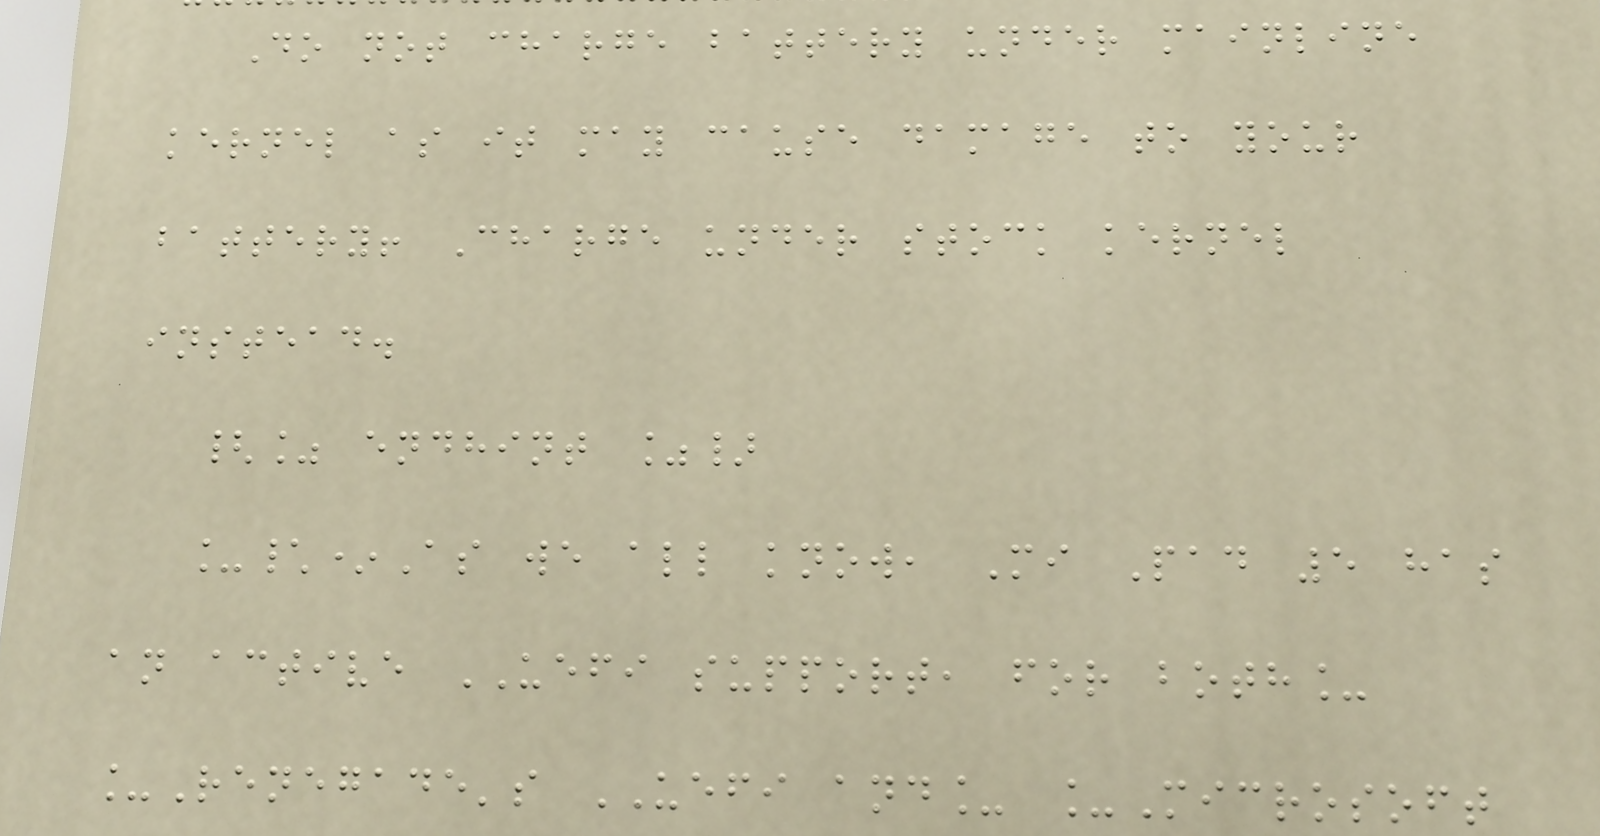Do not charge battery under mainline
kernel as it may cause damage to your
battery! Charge under stock kernel
instead.
{% endhint %}
_\*As we all know, Mi Pad 5 has
an active UEFI support, for both_
_Renegade's UEFI and_ _Microsoft
